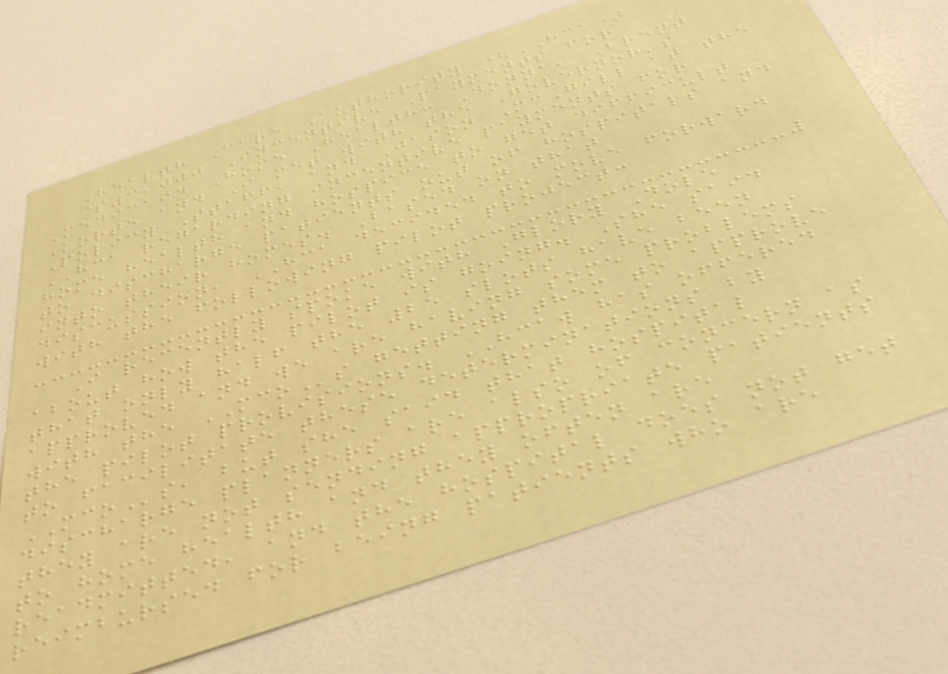Health Care Authority (HCA)
$3,000 Incentive Payments for
Medicaid Home Health: Donna, Brent
Korte and I met with the Governor's
Policy Staff, and Jason McGill at the
HCA regarding incentive payments for
home health and hospice to get difficult
to discharge patients out of hospitals and
into their homes. Based on that
discussion, HCA decided to move forward
with the following pilot project:
I recently spoke with Glory Dole
about how the pilot is going. She said
that only half the 25 slots have been
approved and we are having some problems
with the MCOs getting them to approve
the pilot provisions. HCAW has offered
to facilitate these determinations by
MCOs, but she said that hospital
discharge planners are also of concern as
they are not sending appropriate patients
to home health and they often are
readmitted, and the hospital does not get
reimbursed for being patients who are
